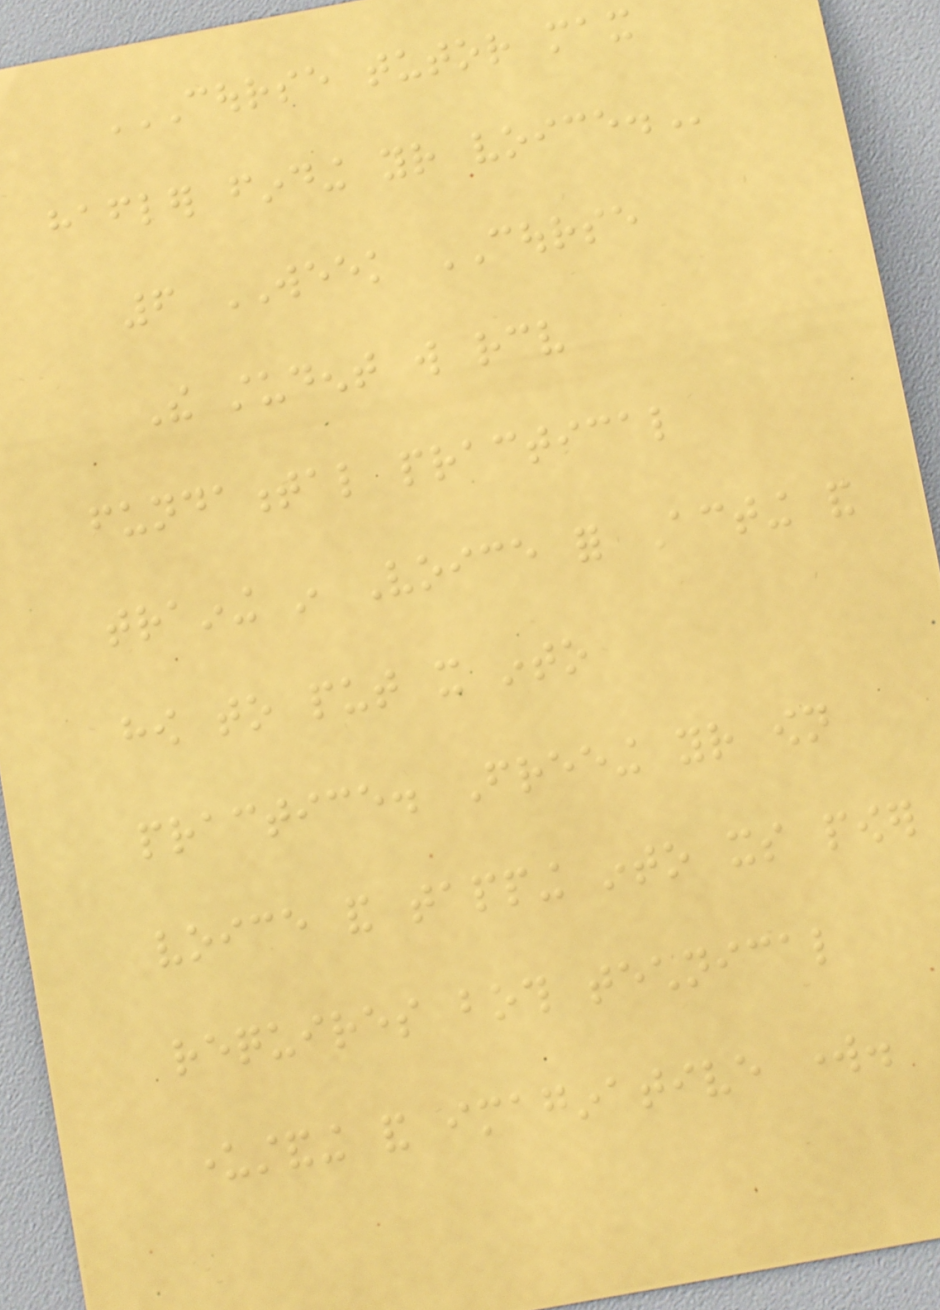COURSE TUTOR MAX
HAFLER FINDING YOUR VOICE.
6 WEEK COURSE
The student will receive
fundamental practical
training in Voice for Acting and
how to put it into
practice. Freeing your own
voice and tapping into its power
requires both technical
understanding and imaginative work.
